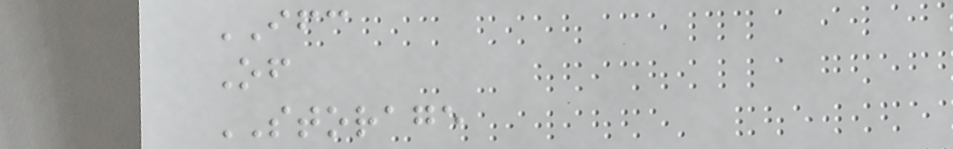IFC
Of
STORAGE
